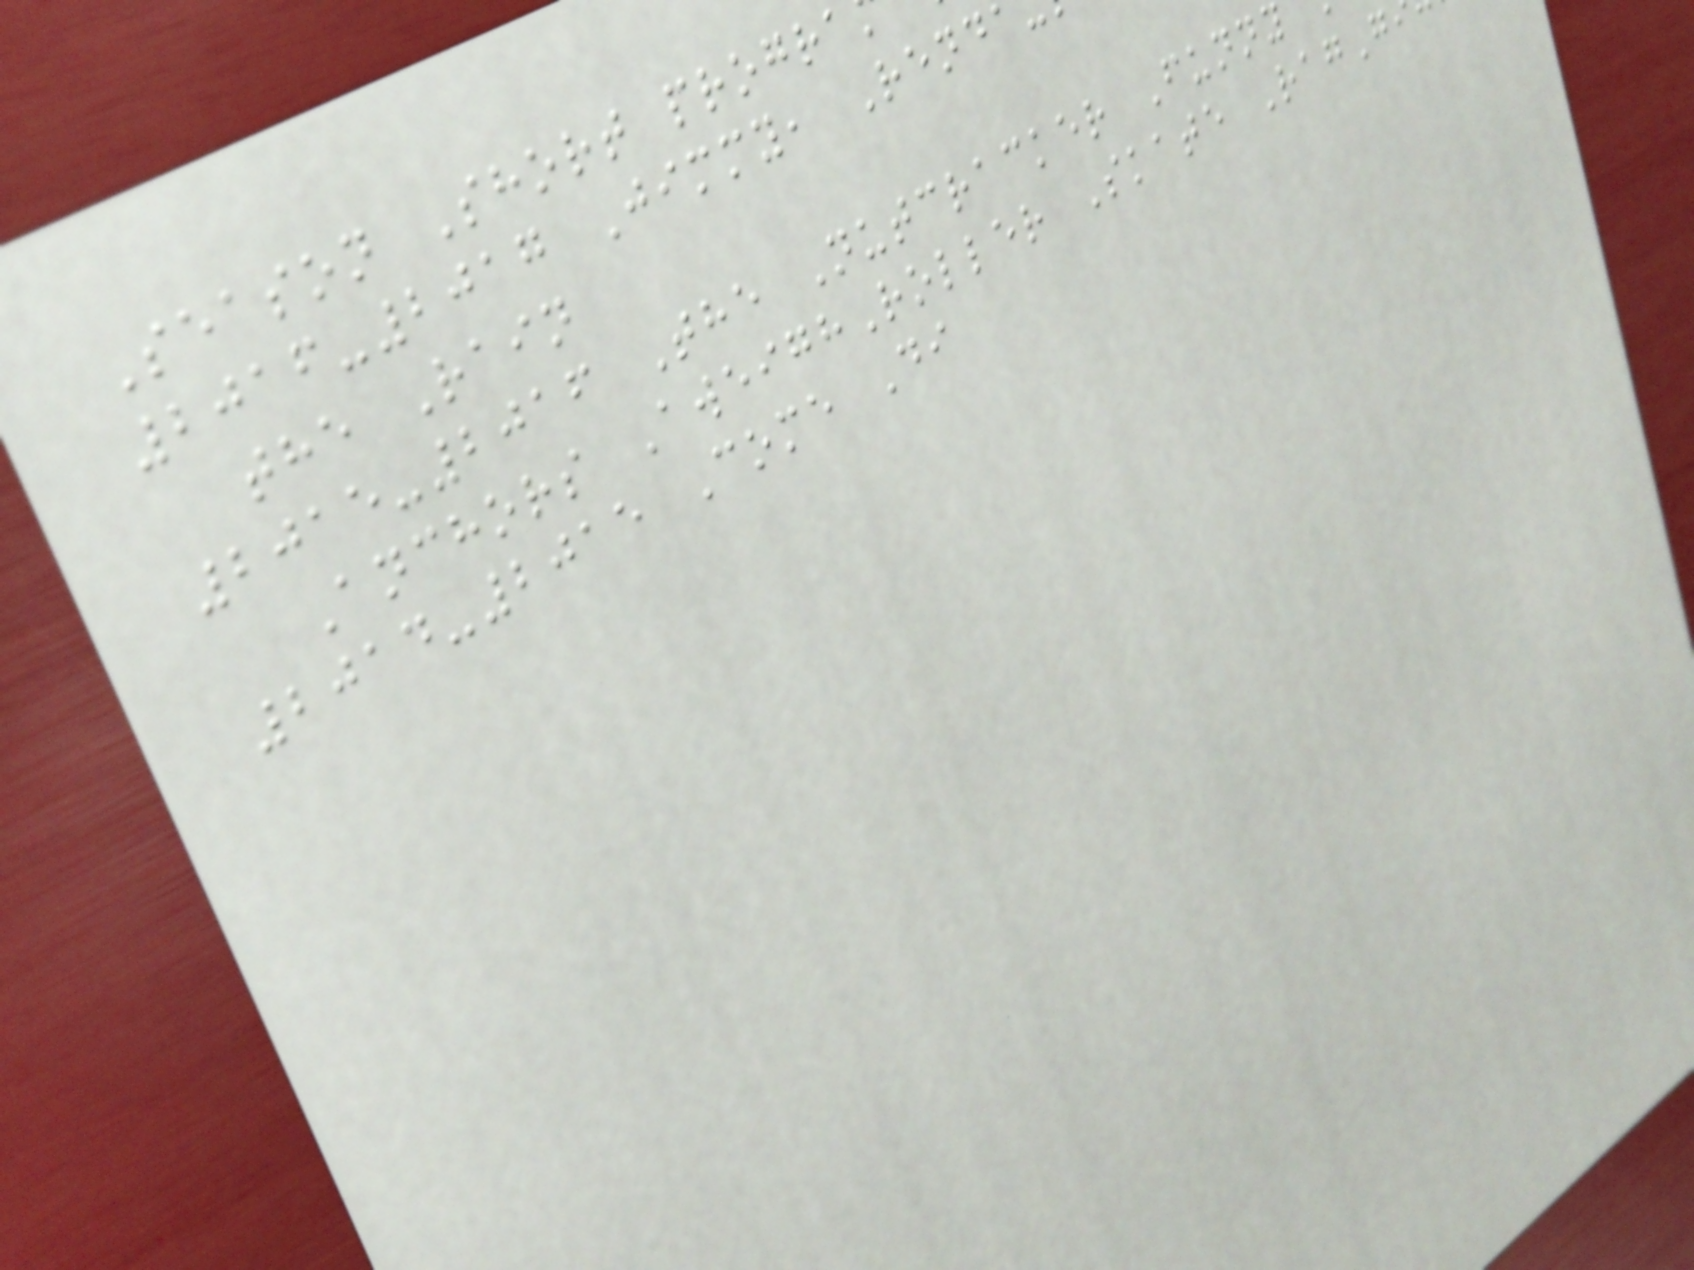Season Short progra
2016-2017 Jimmy, Rend
the Rain
2015-2016 The Nutcracker Funny
Anchors AweighRoller Skate RagG
2014-2015 Come Di
